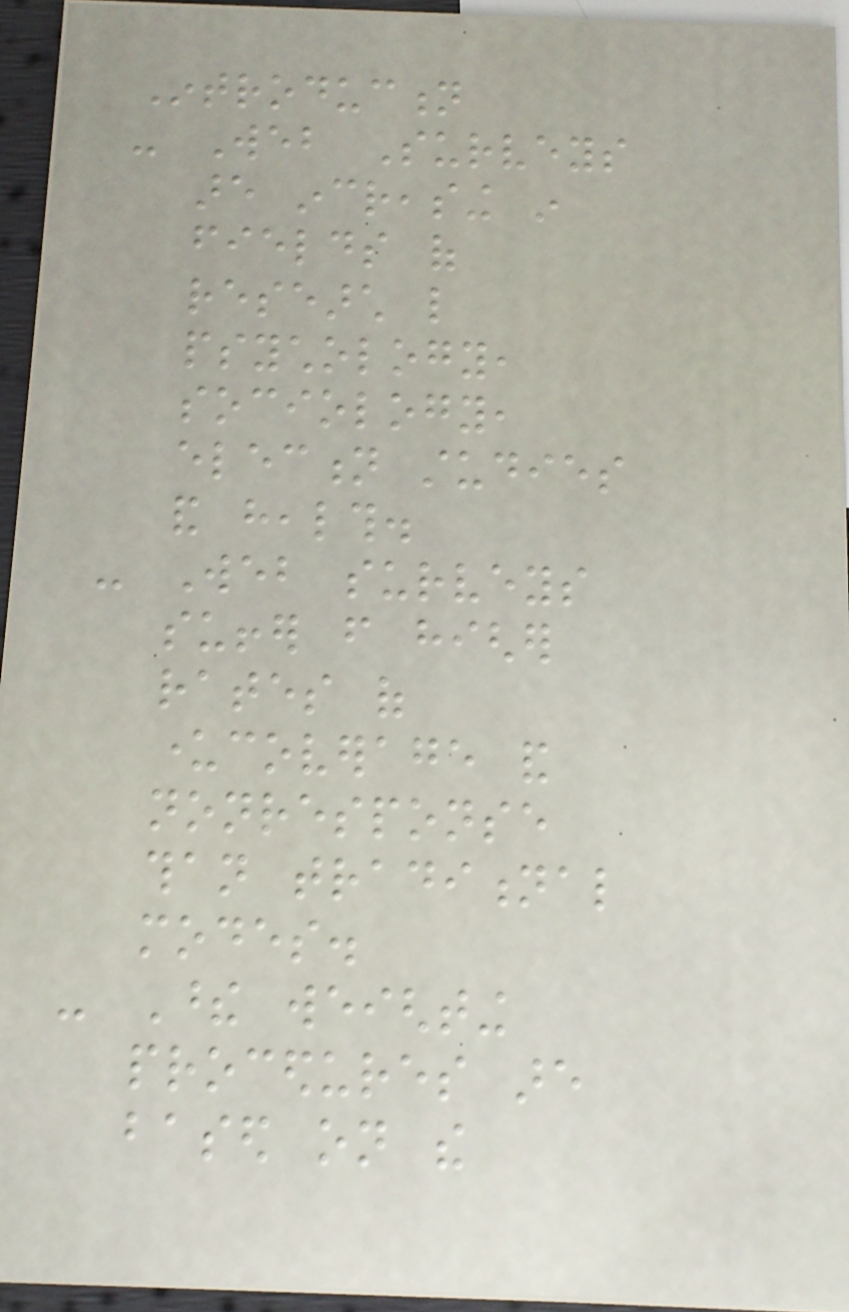Introduction
- Web Surveys
are increasing in
fields of
research like
psychology,
sociology,
election studies
and health.
- Web surveys
suffer from higher
rates of
undercoverage and
nonresponse
than traditional
modes.
- These weighting
procedures are
based on the
